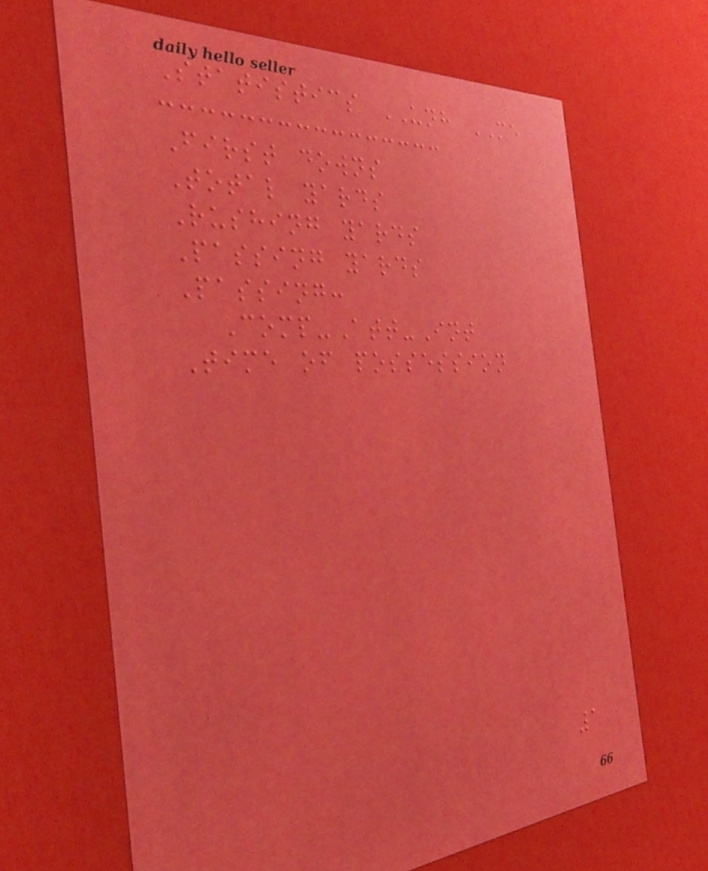Statistics UNH ME
First downs
Total yards
Rushing yards
Passing yards
Passing:
Comp-Att-Int
Time of possession
1
